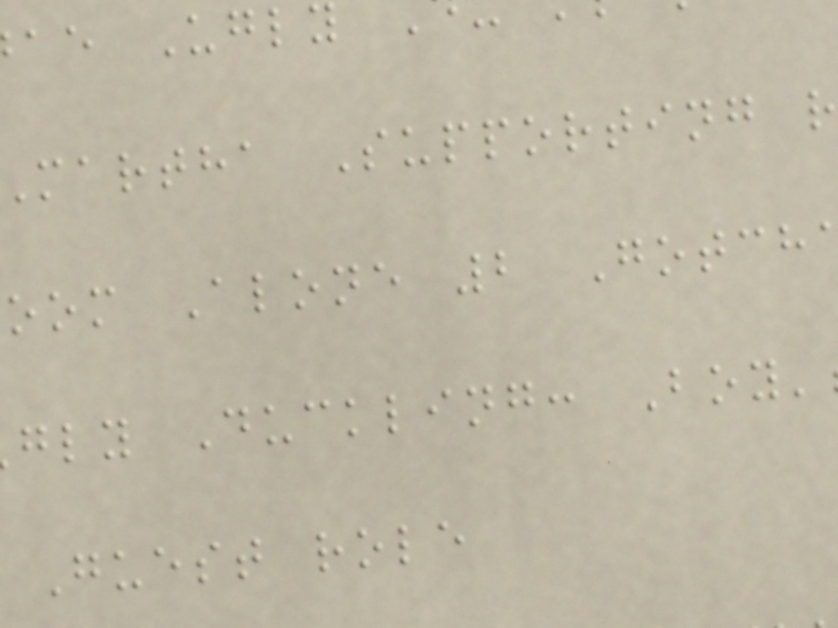martha Supporting r
oom Alone 2 Gotch
gly Duckling: Boy'
Guest role
